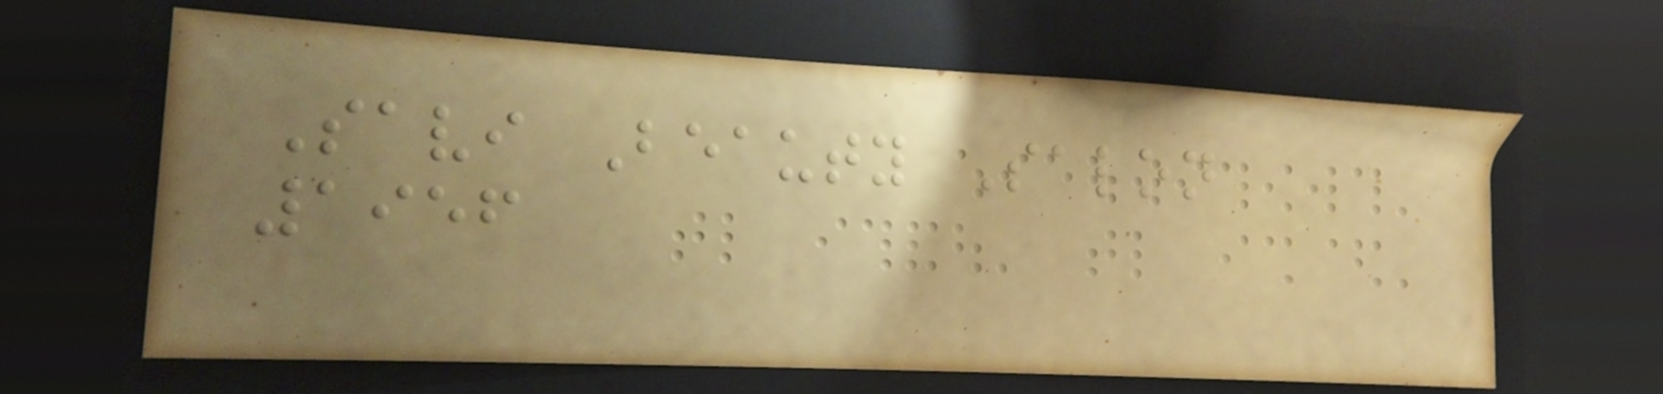Savi Beauty Salon
1956
